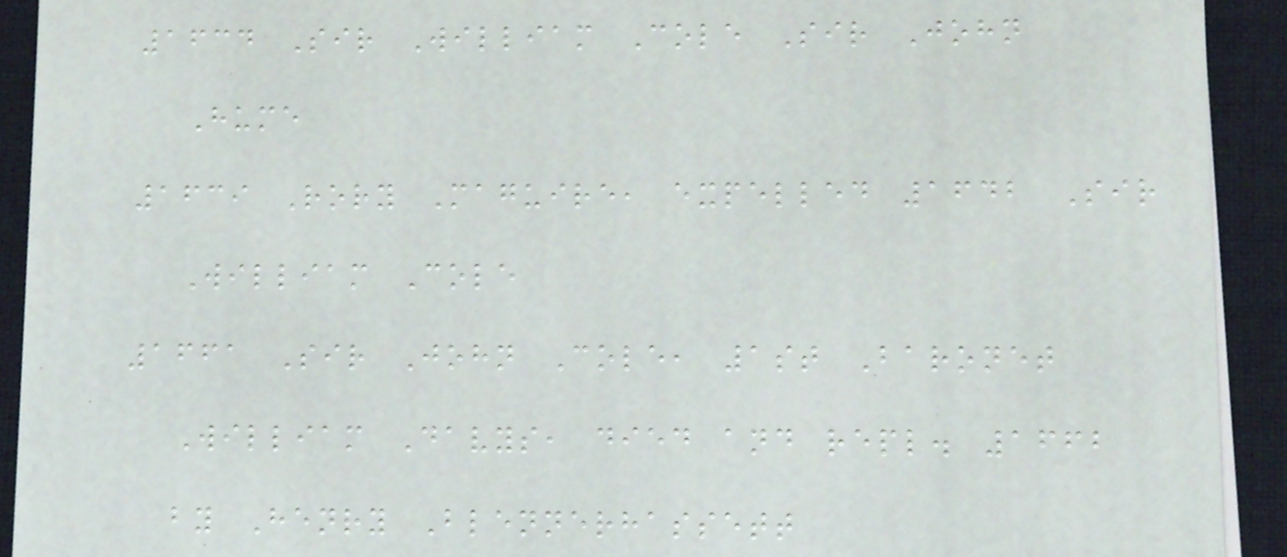1634 Sir William Cole Sir John
Hume
1639 Rory Maguire, expelled 1642 Sir
William Cole
1661 Sir John Cole, 1st Baronet
William Davys, died and repl. 1662
by Henry Blennerhassett
